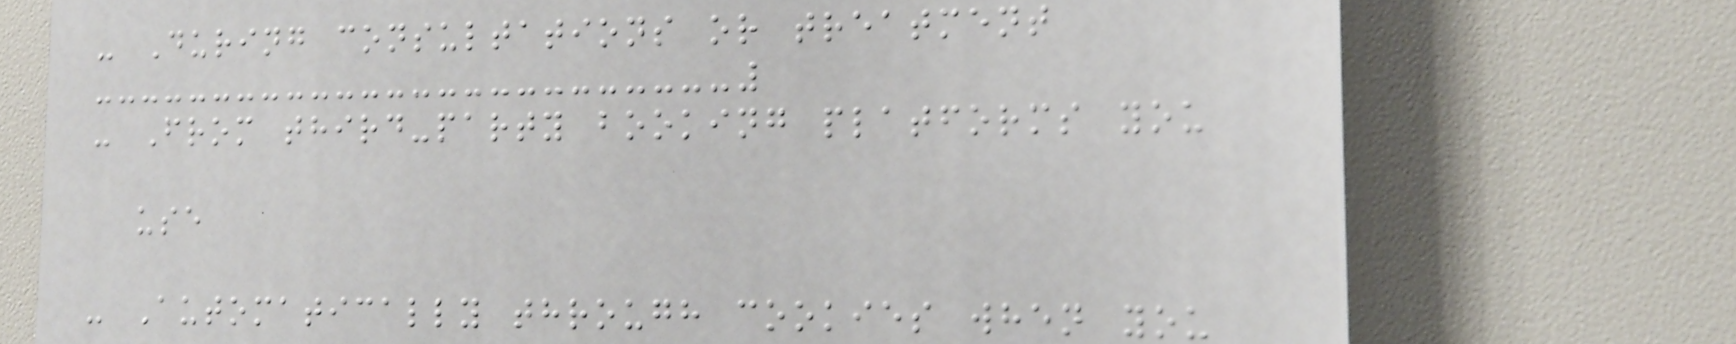- During consultations or treatment
- From third-party booking platforms you
use
- Automatically through cookies when you
